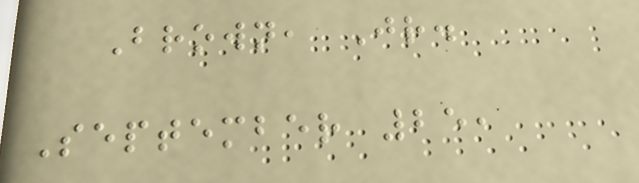Brown, Jr.
September 25,
